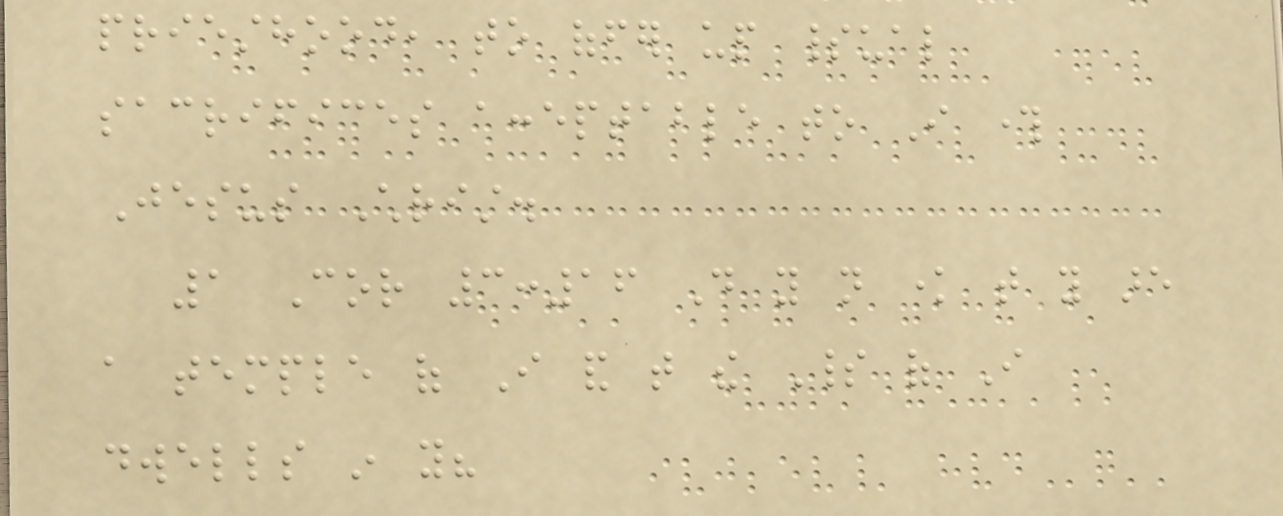priesthood, to offer up spiritual
sacrifices acceptable to I through
Jesus Christ.
1 Cor 3:16 Do you not know that you are
a temple of I and that the Spirit of I
dwells in you?
